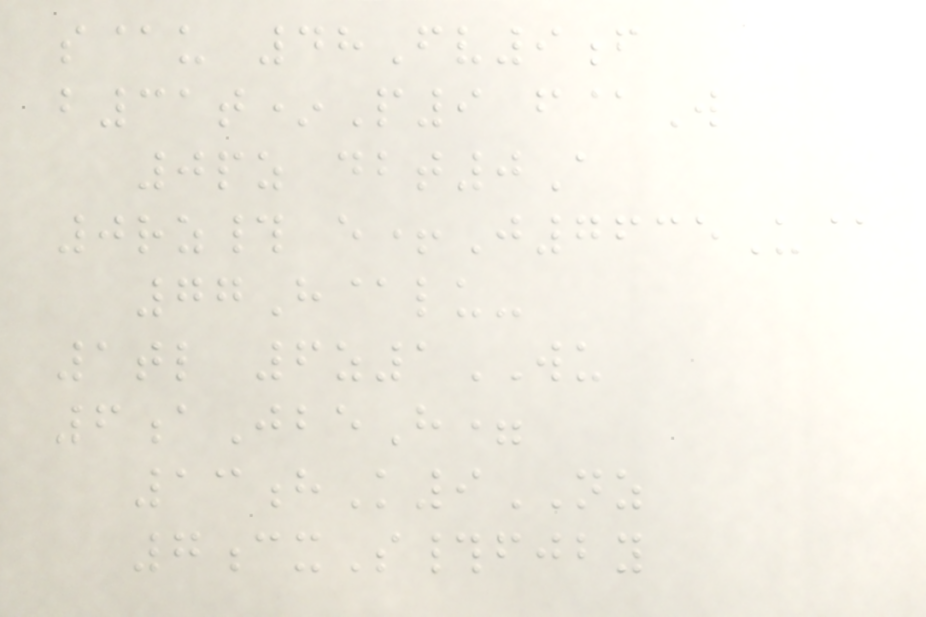s@u 48Fv9f
b31t*P9 f@W
0pz dbt0A
0rz# e+J7635U@
77H@lu-
1tl 6z1WU
6aJbeH=
13hK9NZ
7cxS#fjby
